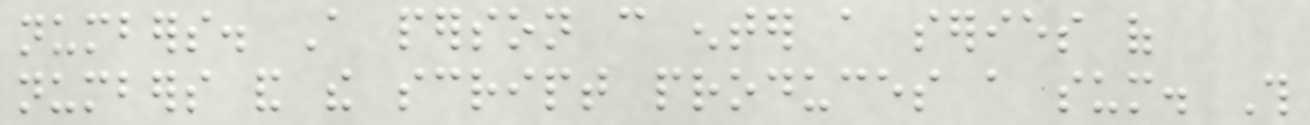numbers. A person can enter a series of
numbers and the script produces a sum. This
